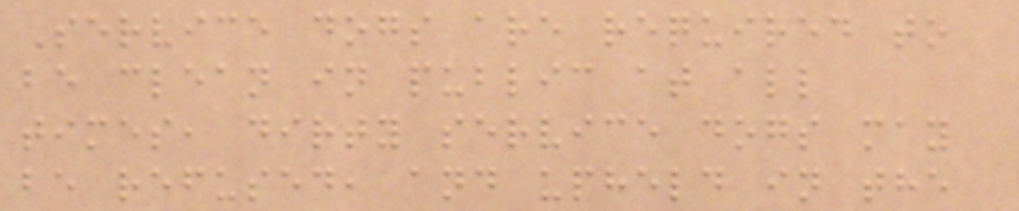Service dogs are required to
be clean in public at all
times, dirty service dogs may
be refused, and upheld in the
